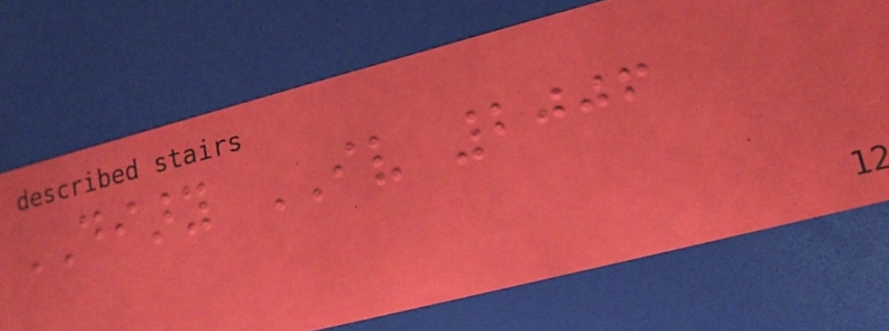DIARY IV 2006
